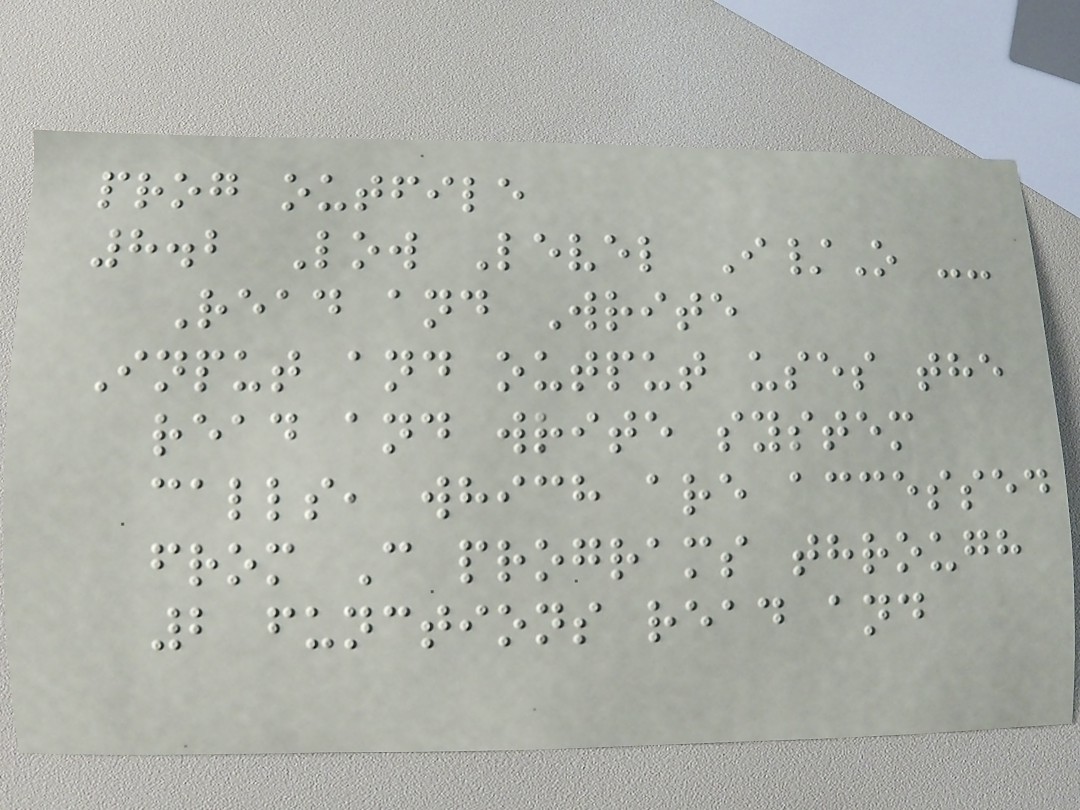prog outfile
8.2 Low Level I/O --
Read and Write
Input and output uses the
read and write system
calls, which are accessed
from C programs through
2 functions read and
